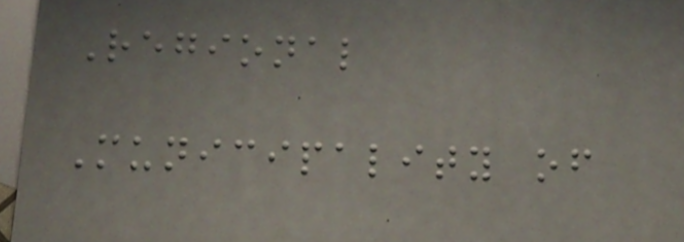Regional
Municipality of
